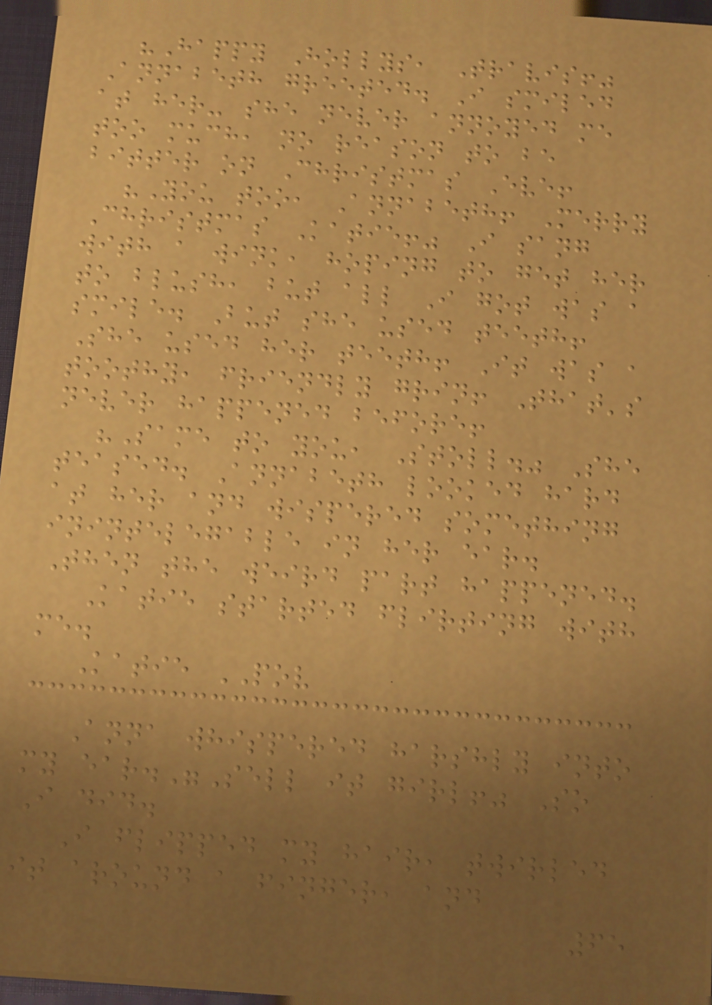"Happy Hollys, Travis!"
Annabeth greeted. I smiled
at her- she never annoyed me
too much, no reason to be
bitter on Christmas Eve!
"You too, Annabeth! Merry
Christmas Katie!" I sang
with a wink, hoping to get her
to blush, but all I got was a
smile. But she used teeth!
She used her teeth! It was a
toothy, friendly grin! That's
never happened before!
"Same to you, Stoll." She
teased. Annabeth looked hard
at her and wispered something
inintelegable in her ear.
Then the weird part happened.
Katie started flirting with
me.
Katie POV
Anna whispered harshly into
my ear."Sell it girl!" So
I did.
I flipped my hair, twirled
it around a finger, and
65
